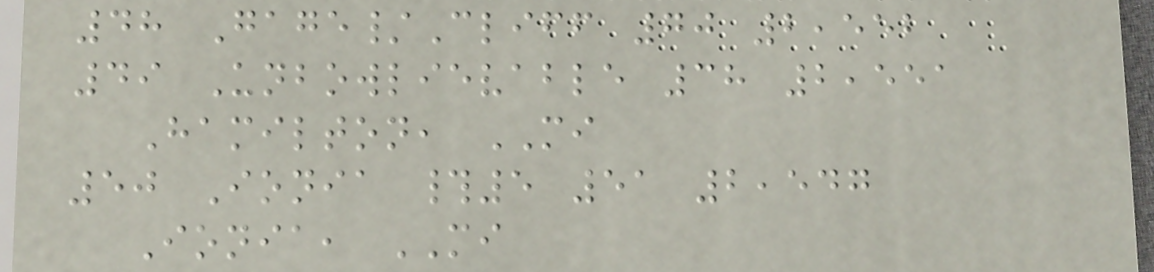48 Gage/Cliff 70 2,552
49 Unbowlievable 38 2,551
Hamilton, MI
50 Ionia #5 51 2,547
Ionia, MI
